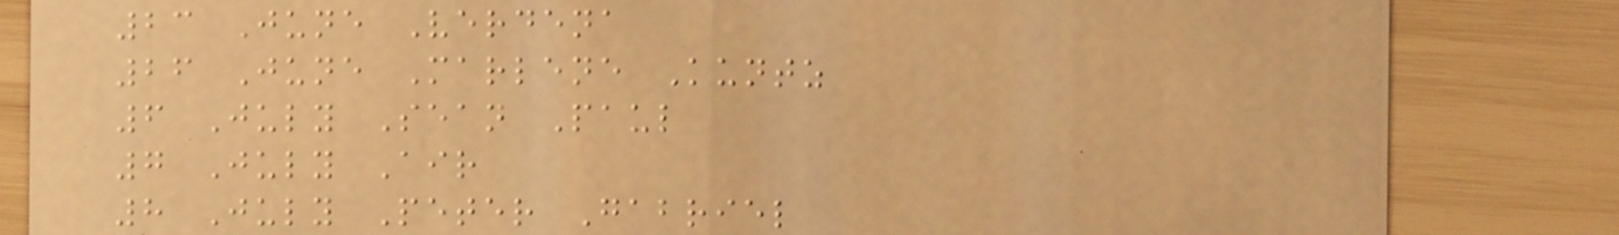23 June Verdena
26 June Marlene Kuntz
6 July Sean Paul
7 July Air
8 July Peter Gabriel
